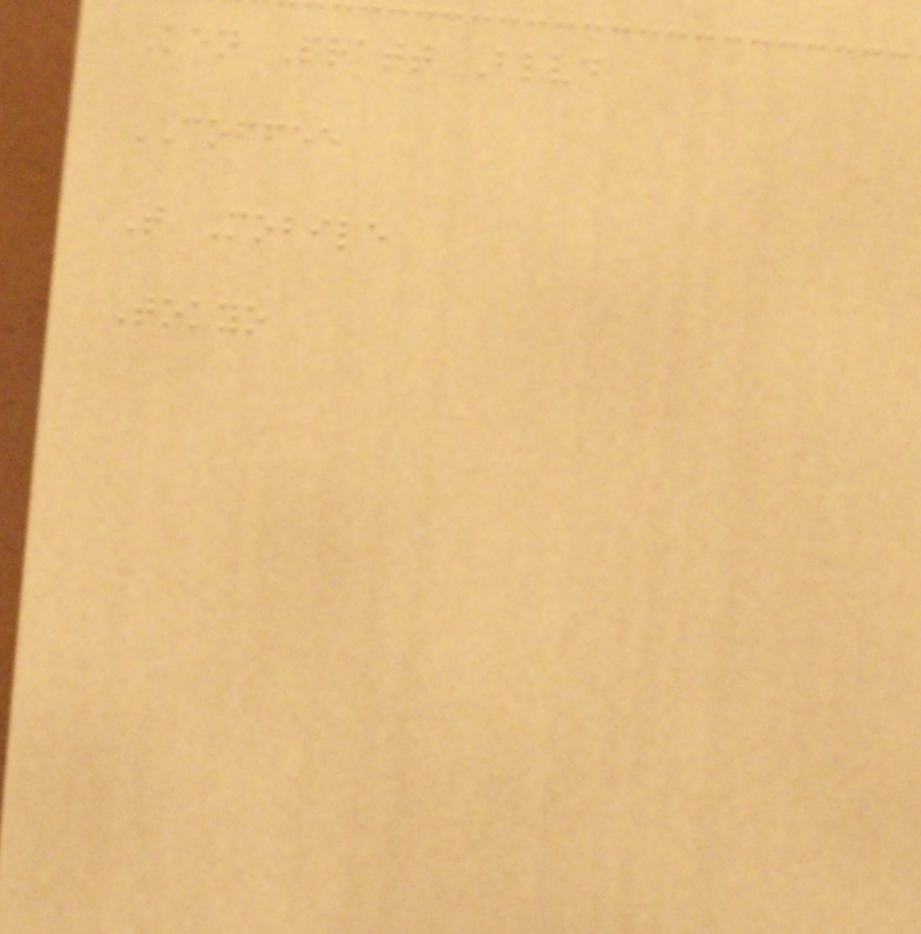Ken Pratt Blvd
COFFEE
T Mobile
Tokyo
